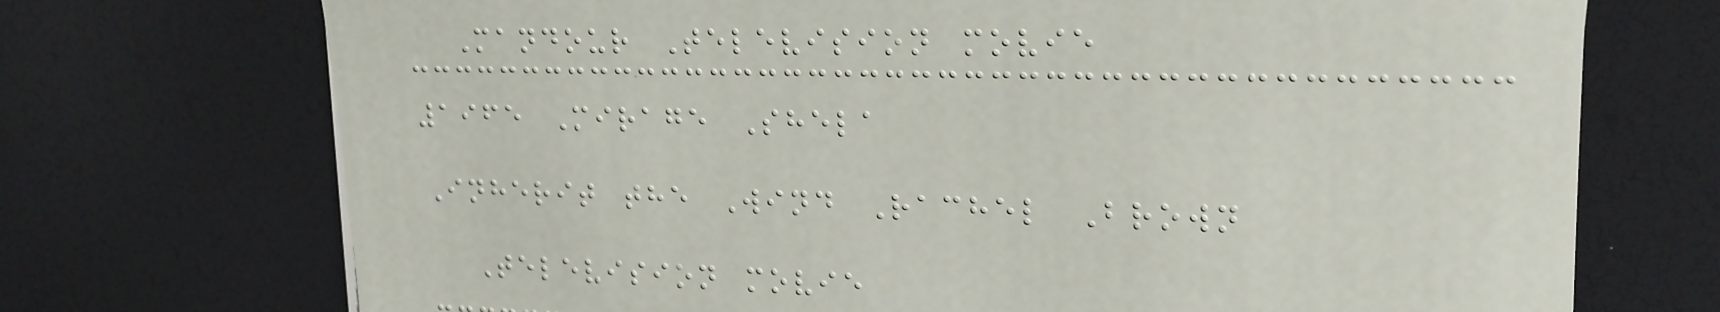Mandour Television movie
1965 Mirage Shela
Inherit the Wind Rachel Brown
Television movie
